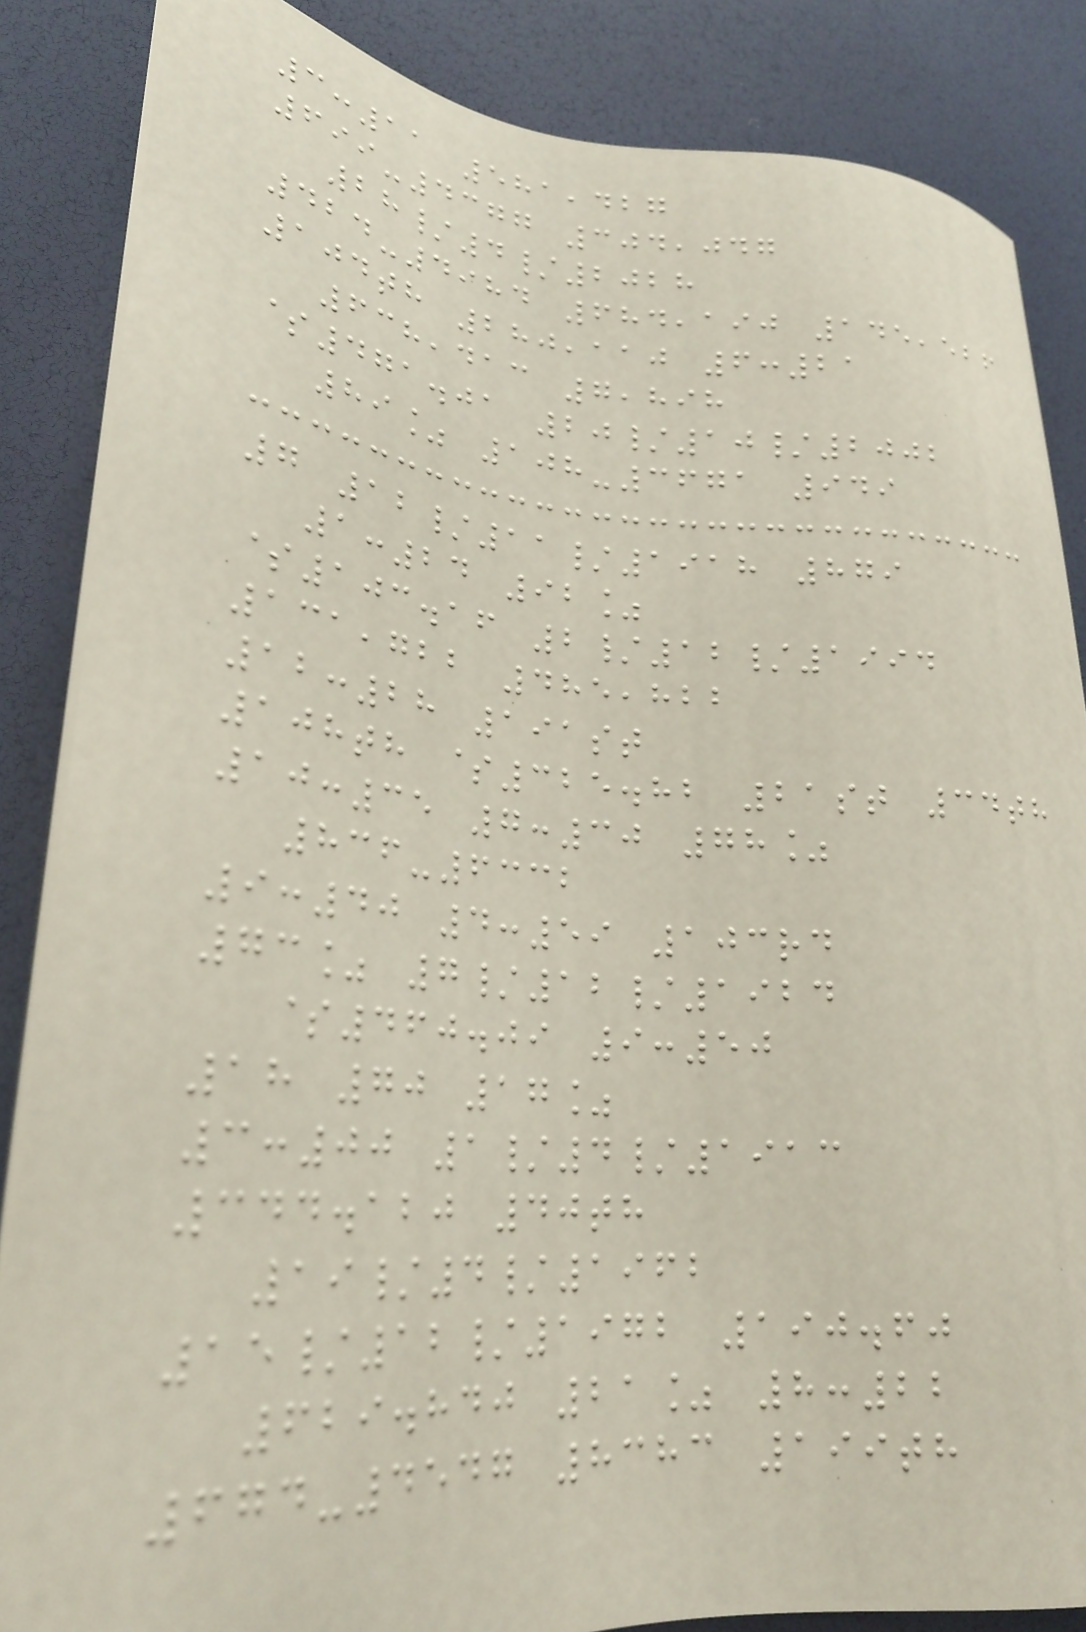3:11 581,427
699-4377 304,047
28/4/2028
424-4984 684,190 145,526
104th 280,110 6:21
638,413 7,898
$471.01 20/10/2002
89% 108-3671 949
7 12/11/1918 879
1:24 92%
$103.16 2/12/1994
131,722 485,822
12:28 191st
108th $325.82 21st 34th
10:35 7:30 78%
836-6332
9:40 4:59 103rd
73% 7/12/1924
$460.09 9:50
18 70 17%
3:00 1/4/1913
344.120 40th
19/4/1962
15/12/1972 190.60
629.840 21% 8:22
674-4547 8383 199th
